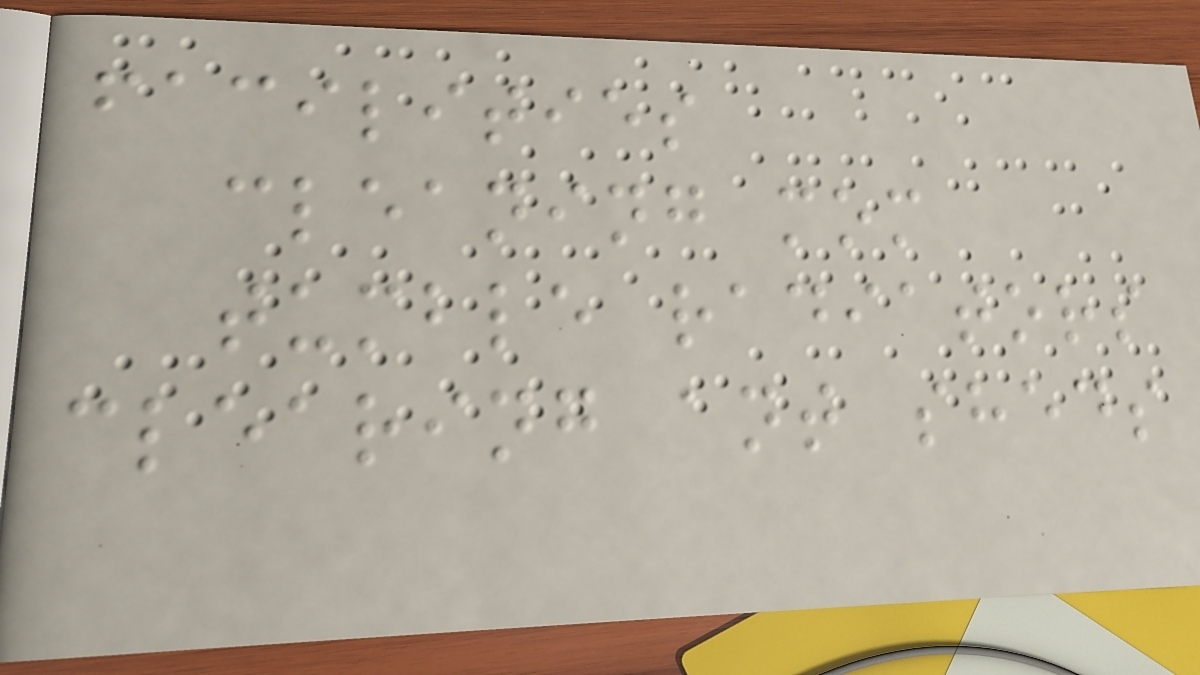facilities
cleaning mom
tumble radiators
clearing ant sheds
